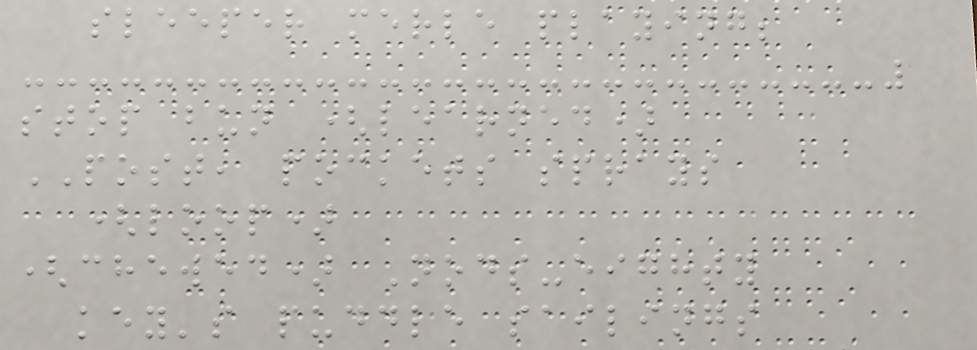sleeper merle playing;
stop bun (learned)
POST, pockets sprays
(loop)
(chewed) Nods-eighty
key's puddle sailings
